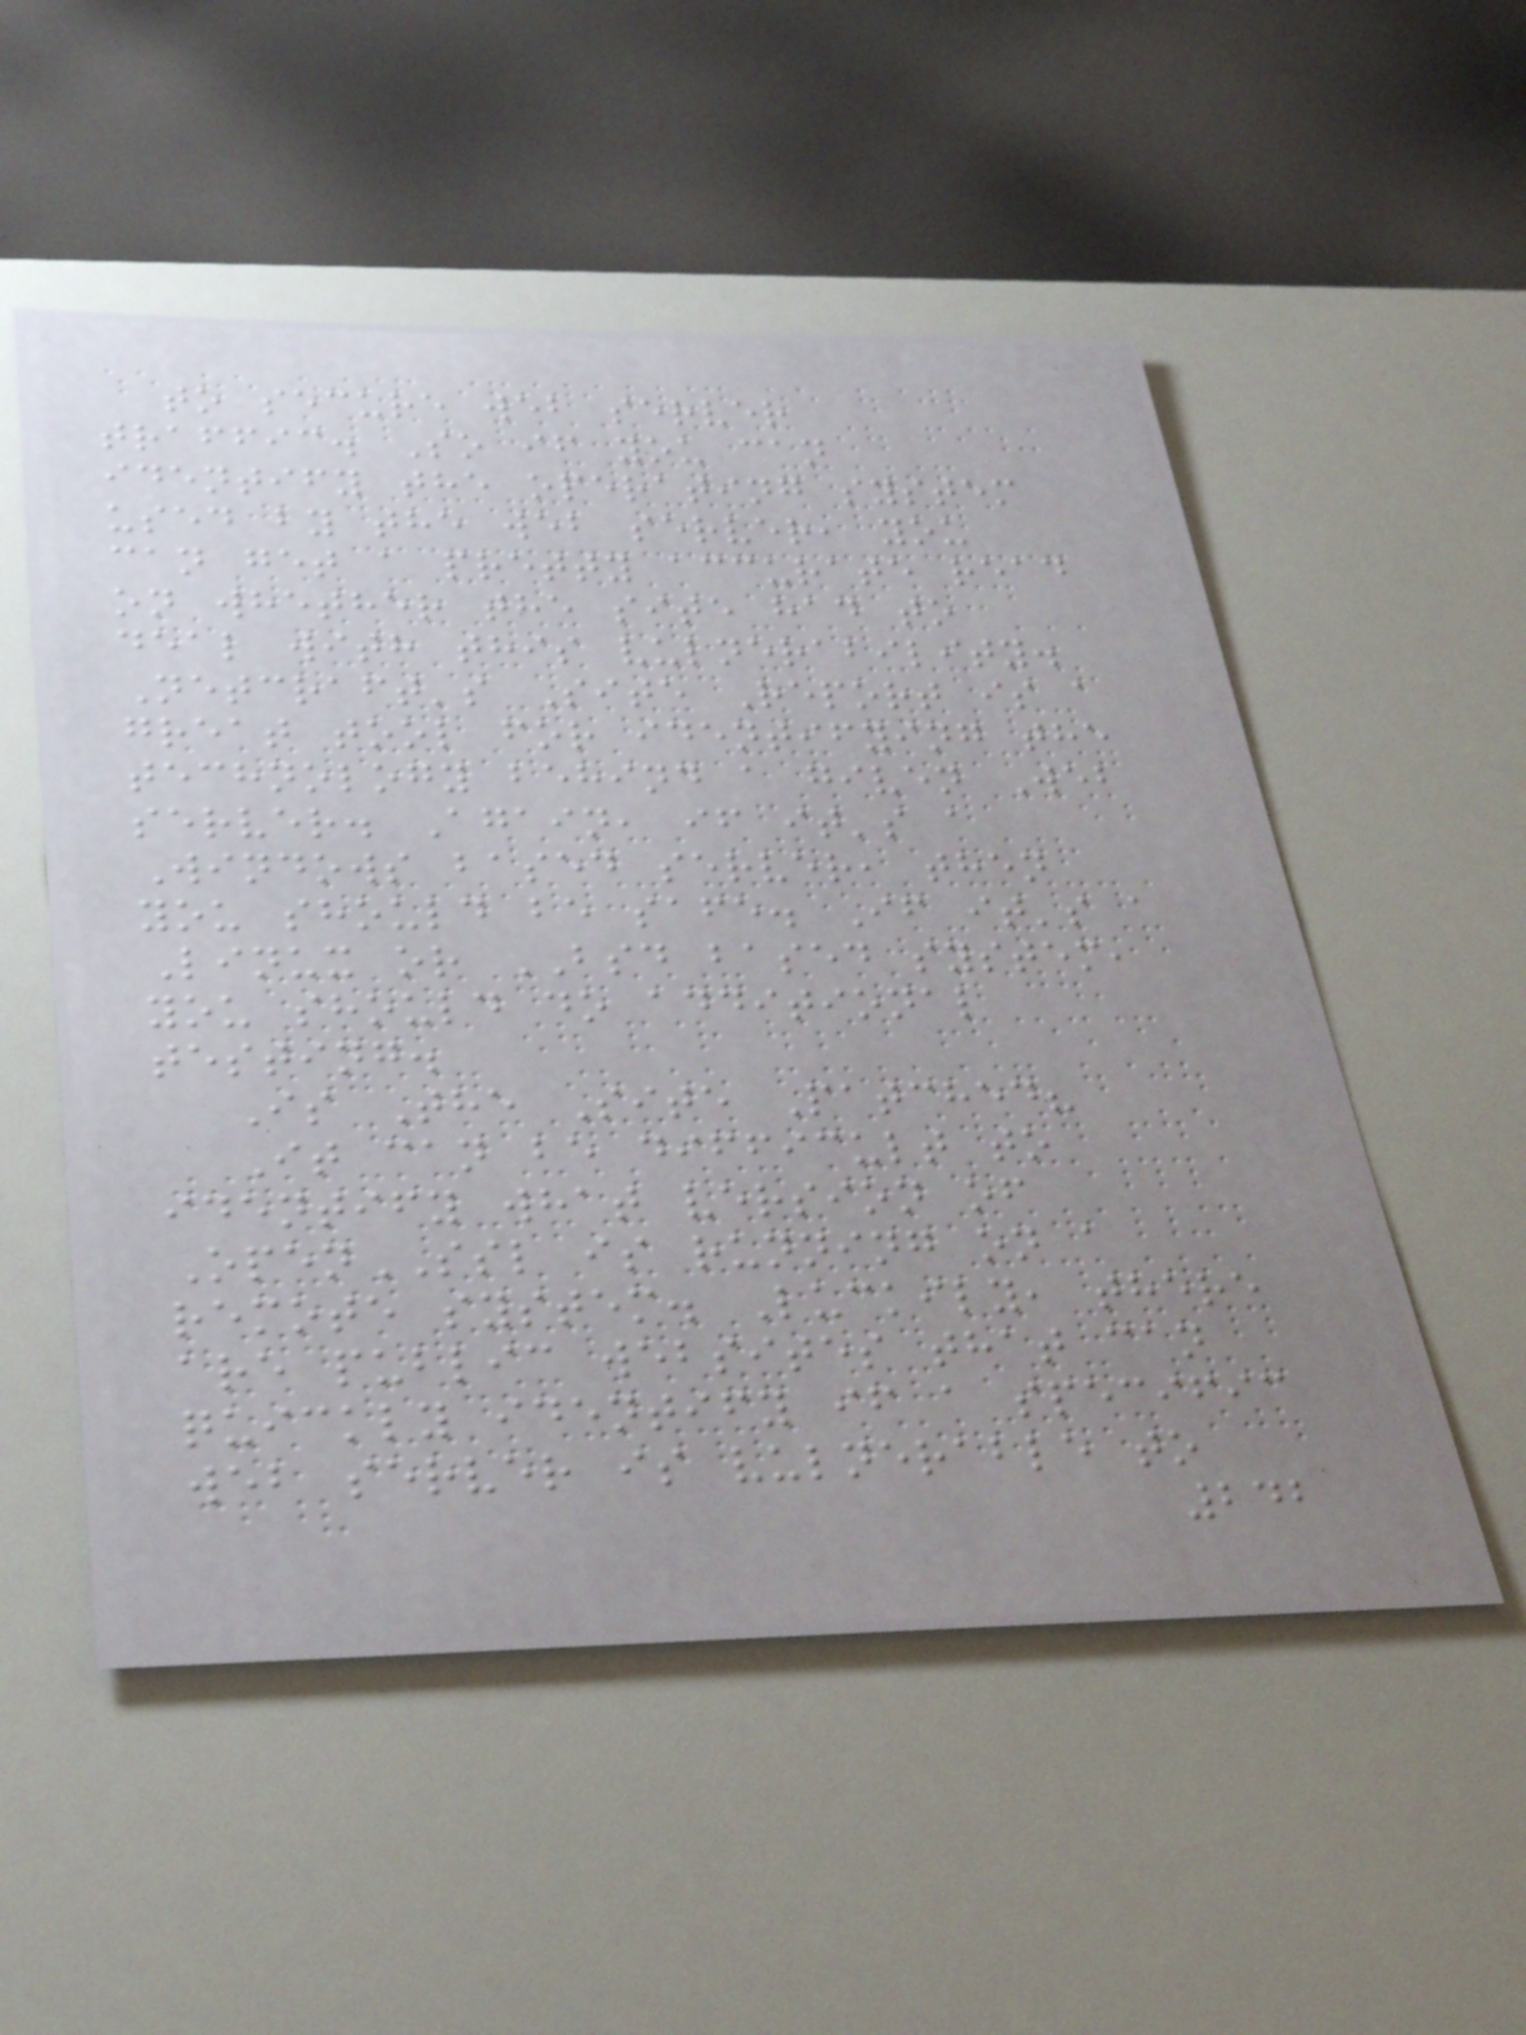to secure web server
traffic. So if you can
identify the operating system
used by the web server, you
can get a pretty accurate read
on whether the site had to
deal with this vulnerability.
Netcraft's Site Report is a
great tool for identifying the
technology behind a given Web
server. Again, if it's a
Windows based server, then
you should be safe. If it's a
Linux or BSD based system,
you should do additional
testing.
Is The Site Patched?
It can be difficult to
identify what version of
OpenSSL is running on a
remote system. Luckily, there
are public websites that can
quickly identify if a specific
web server is vulnerable to
242
